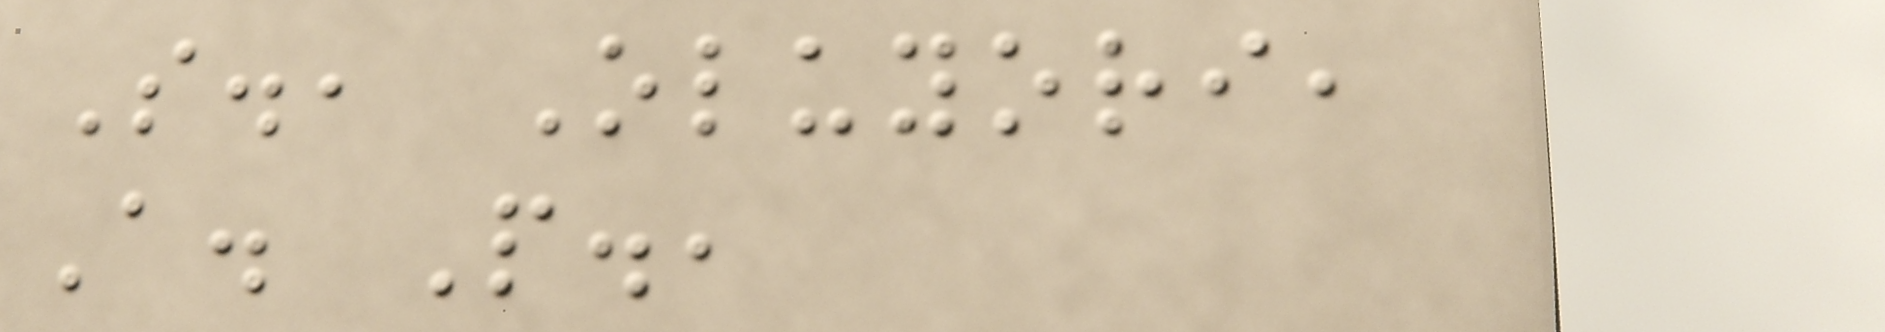S., Oluyori,
A. P.,
